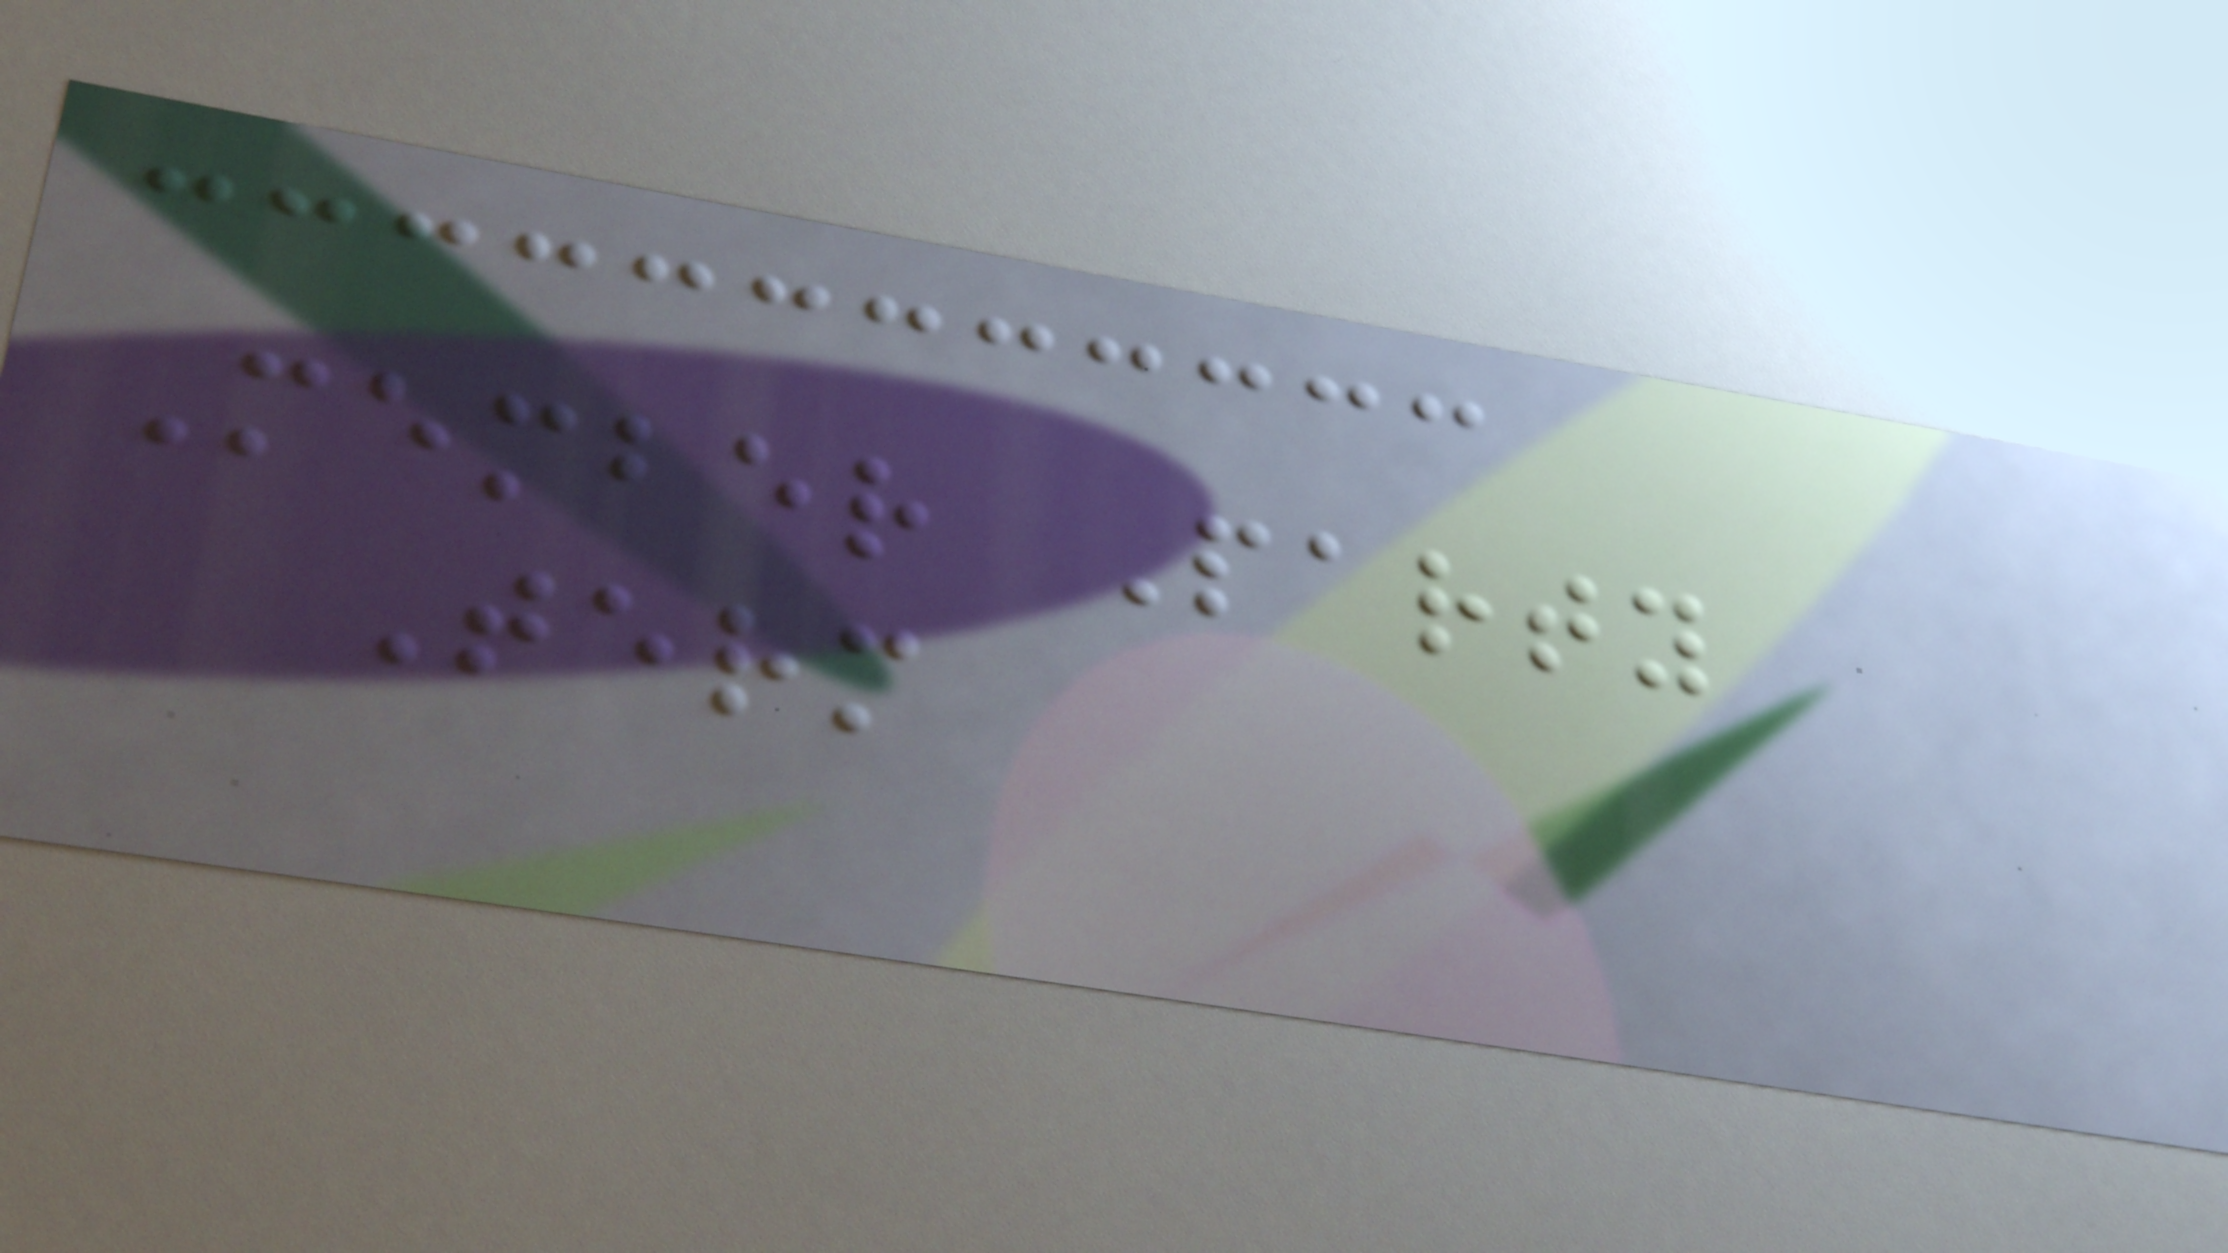Member Party
Term
